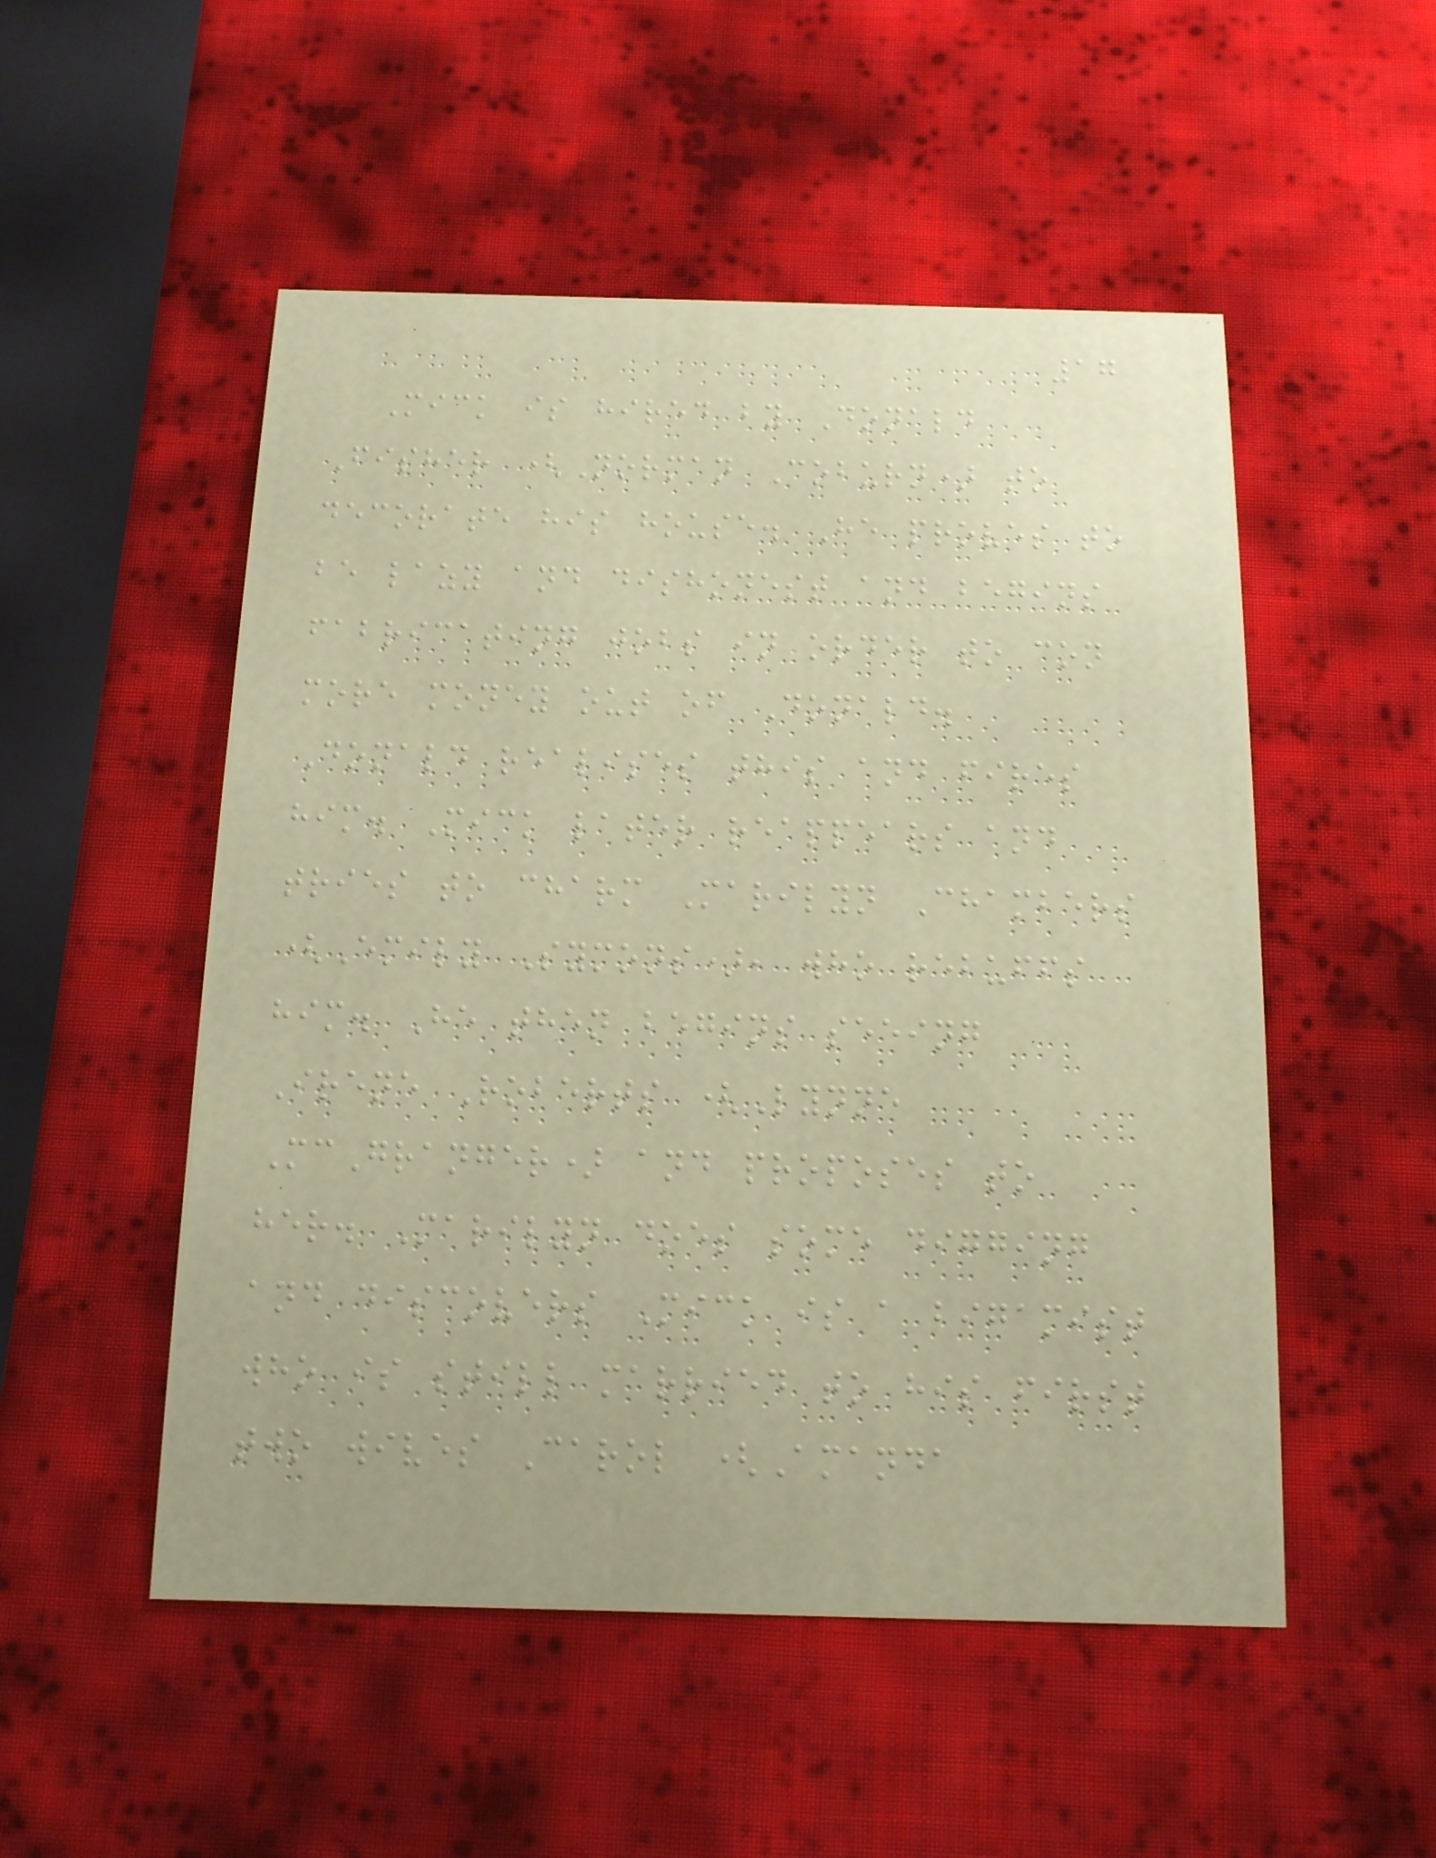17
Mick is hired by Donald
Fisher (Norman Coburn) to
decorate his house. He proves to
be lazy and dishonest and begins
fabricating jobs in order to con
more money out of Donald.
Donald realises this and fires
him. Mick later reappears and
tries to charm Marilyn Chambers
(Emily Symons), who rebuffs
him. He then begins seeing
Irene Roberts (Lynne
McGranger) and proposes to
her. Marilyn does some digging
and discovers Mick is a bigamist
who is still married to his first
two wives Carol (Amanda
